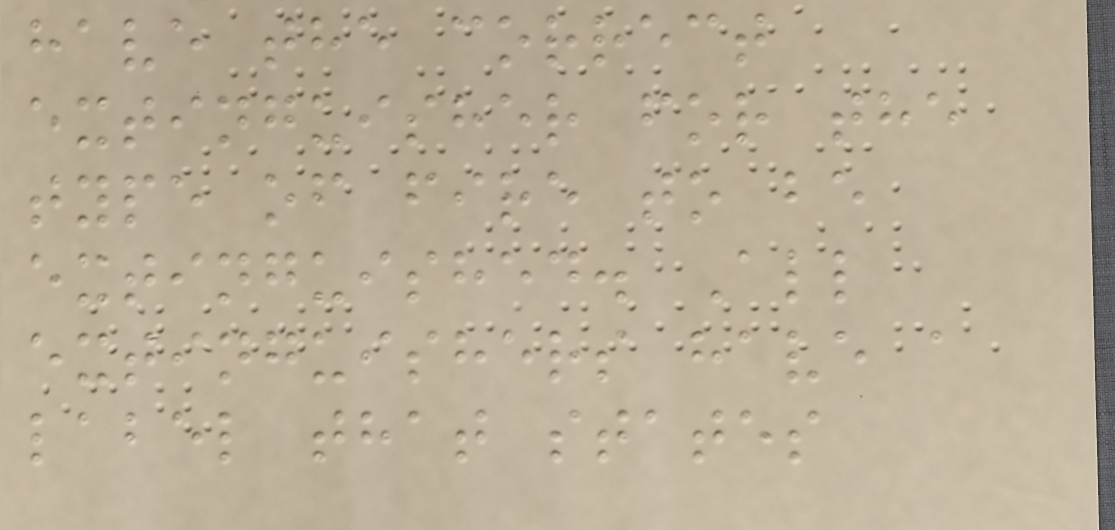have the correct
extinguisher for the
type of fire to be
extinguished. All
extinguishers have a
label that states
